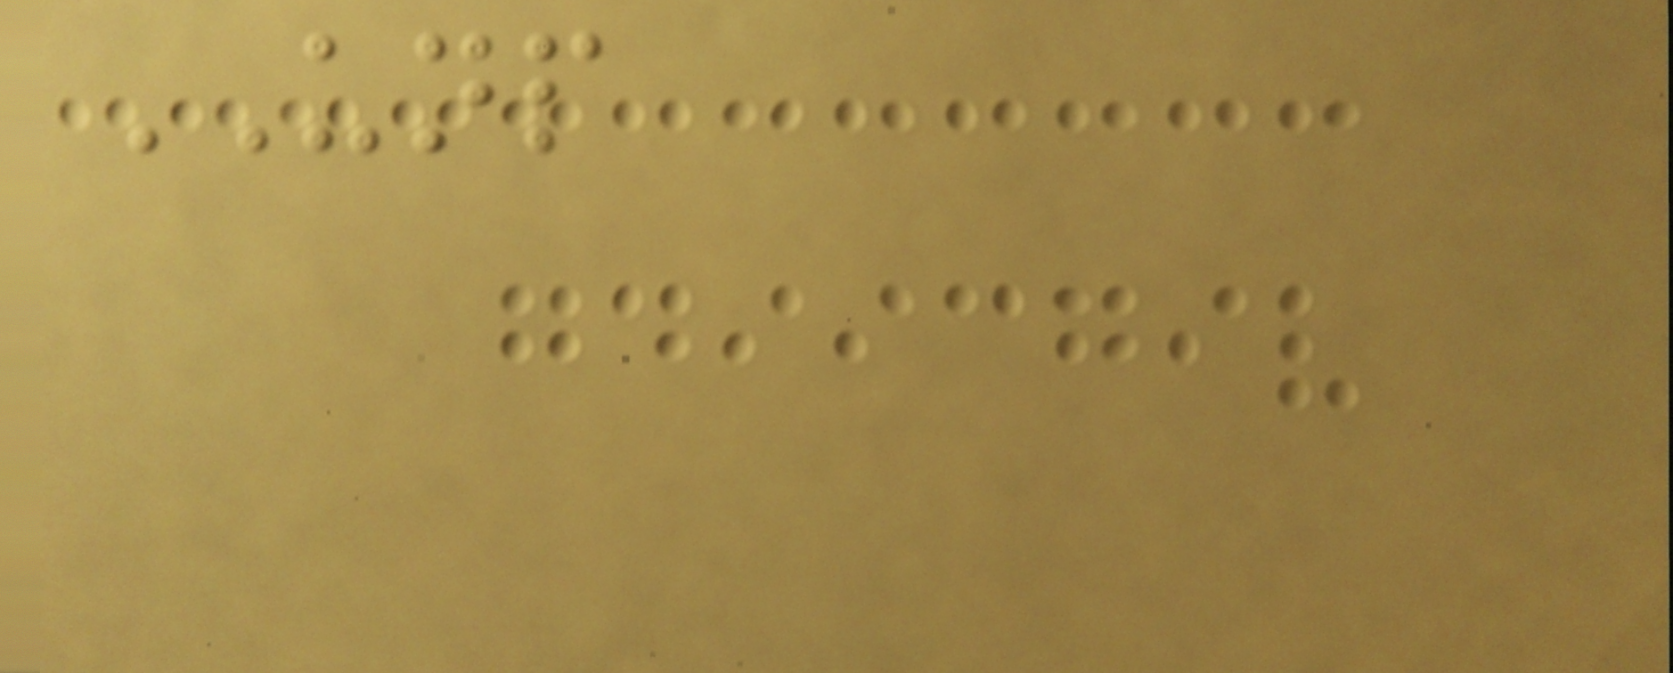UNP
